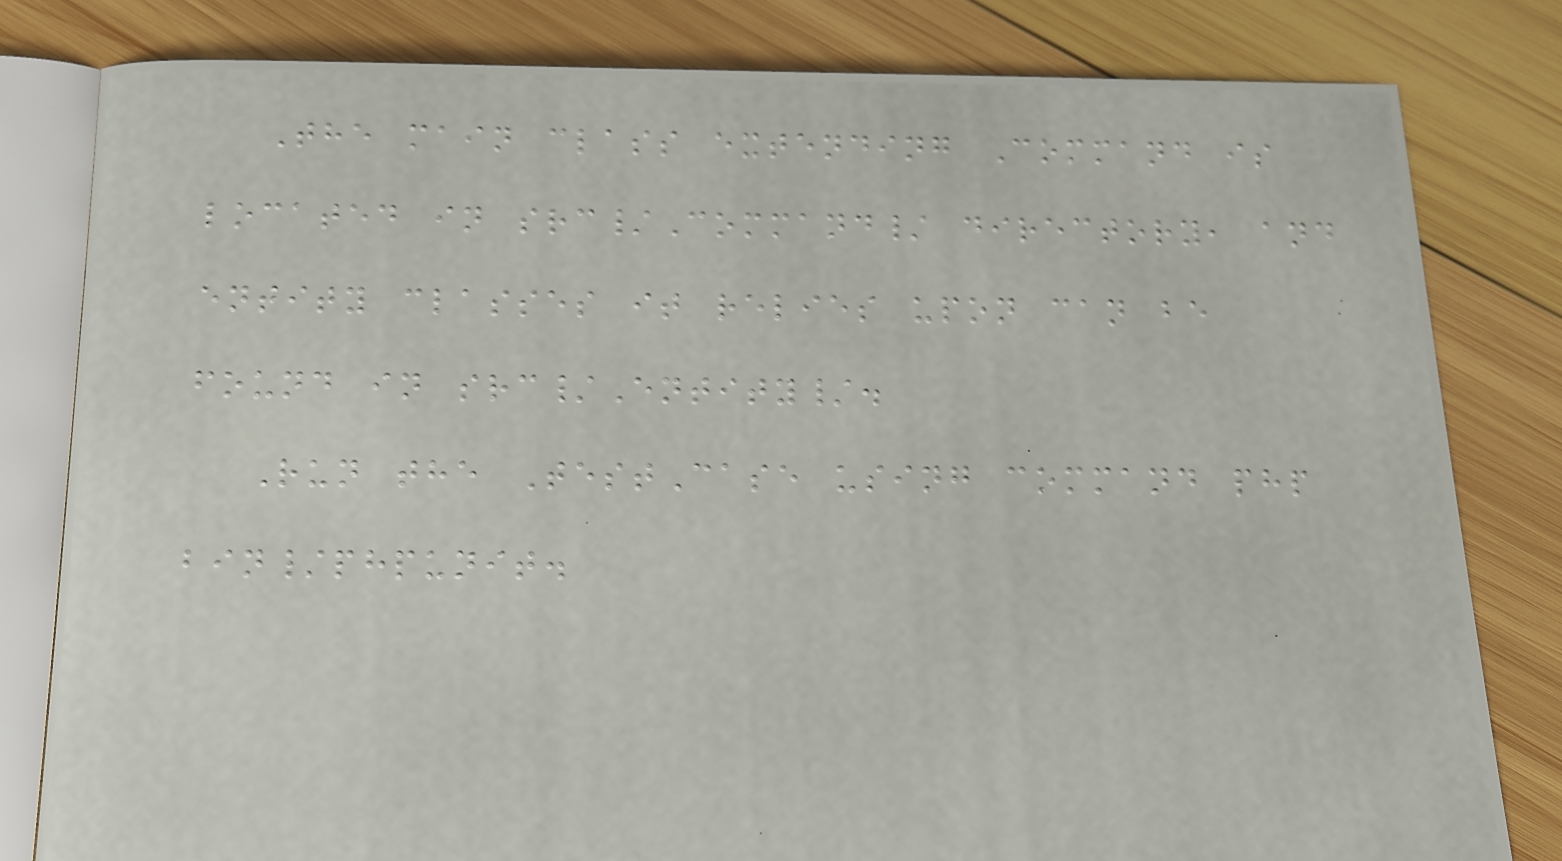The main class extending Command is
located in src/Command/ directory, and
entity classes it relies upon can be
found in src/Entity/.
Run the TestCase using command php
bin/phpunit.
